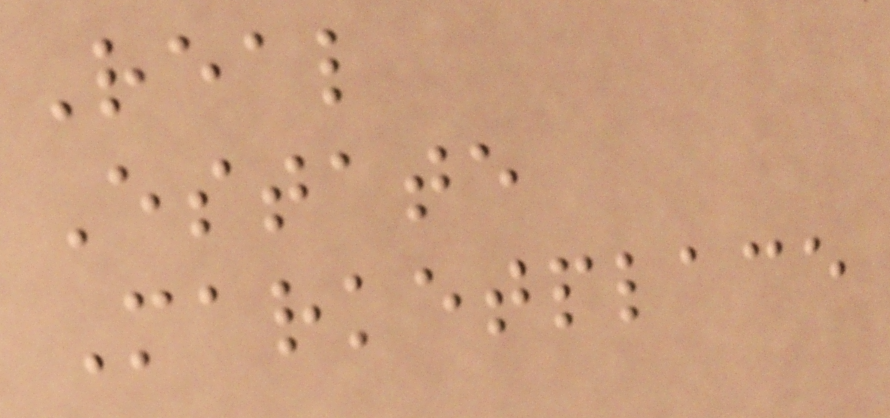Real
Estate
Marketplace
